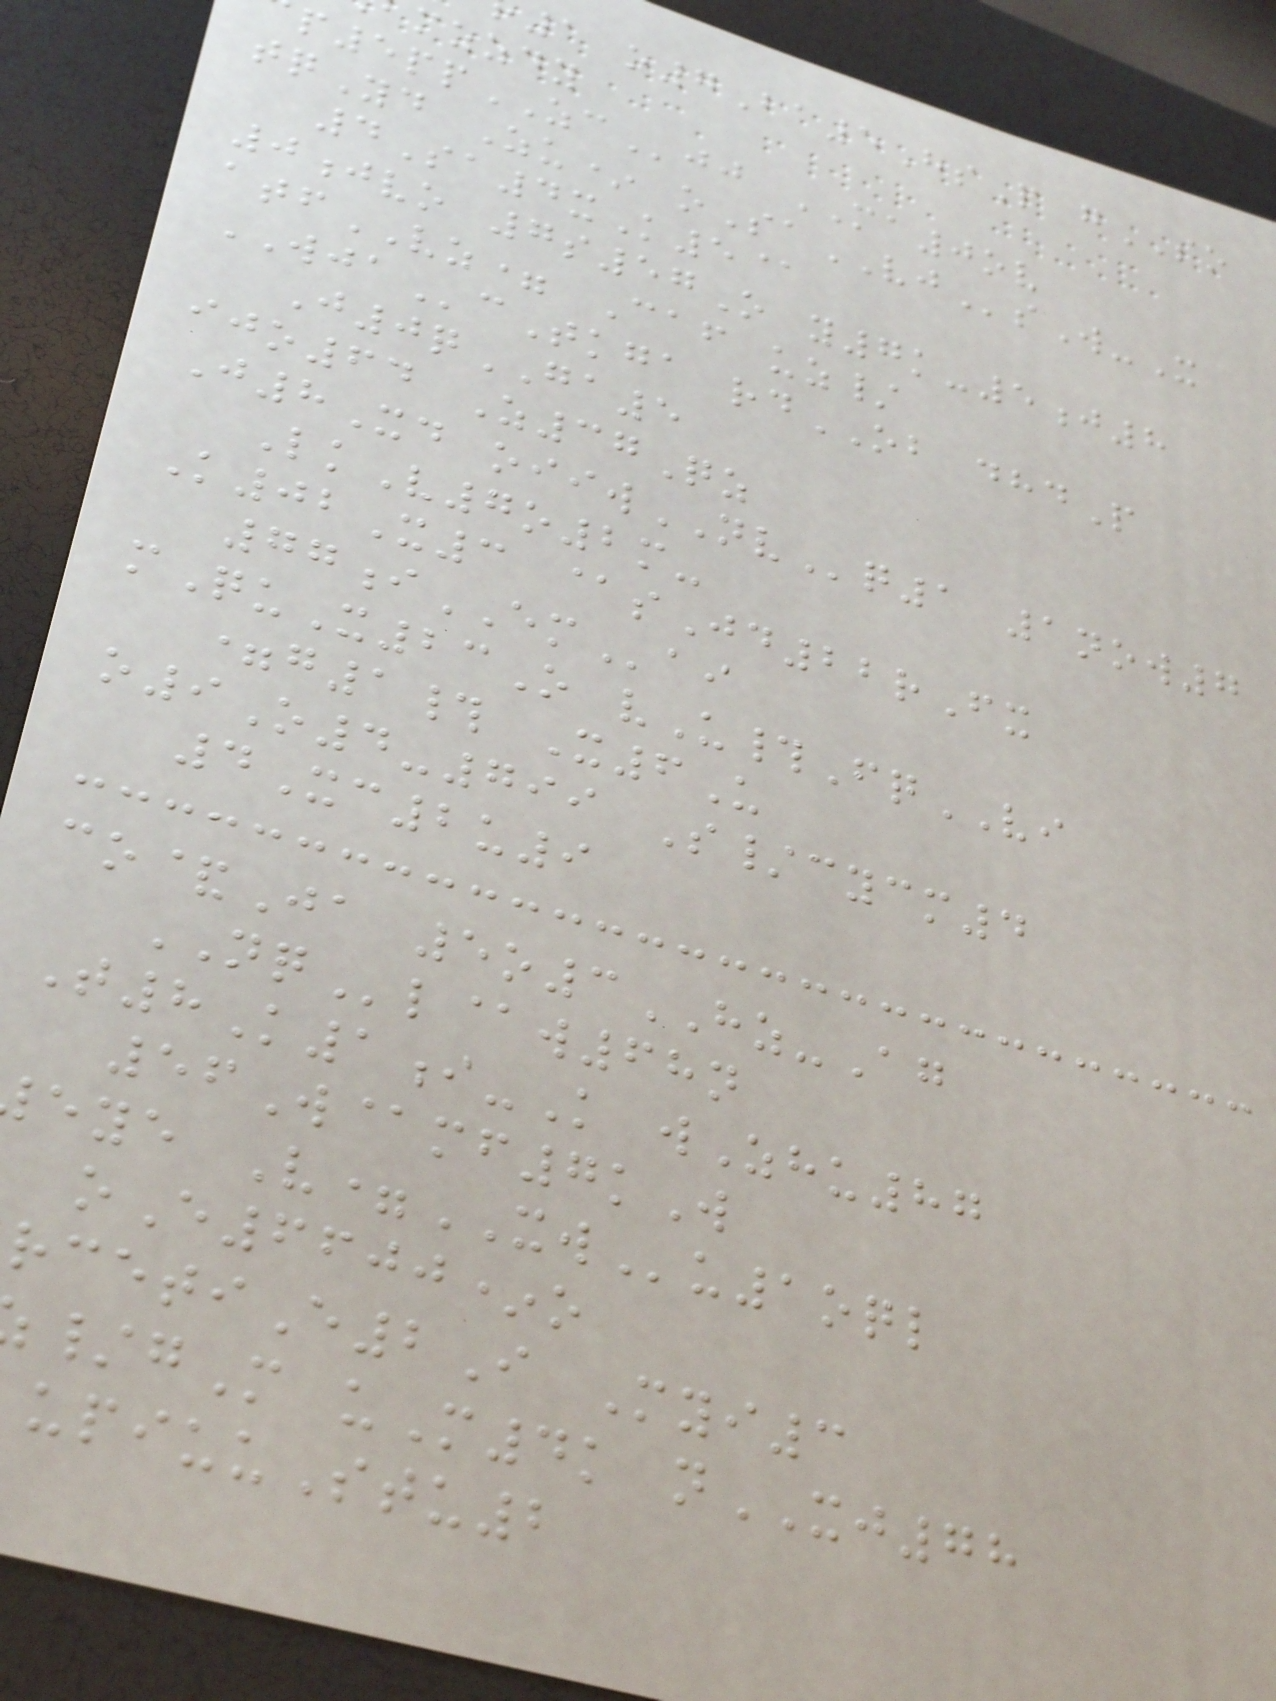1 o7Ba5HsP gSO
mzzdy
p5ppZCjj MA0ov
tqYd Zu* oSaVJsW-X
4Sa4xK5@
0jvo 7s57O y7k-5j8
atfVZ= Caf uz/
WJAcTkga rdOB dhdP
J0qGA5
ijo64 Z37Qz
J8Xd oiiwNVq1 1now7
LkV7o2m-
K02X3 @sJd22rFx
77iEMai
mQuX23O vU#FqVI
=g1# X6U
o9O4-799 S/cycm4
4Xc2u9
co&Ja 5o3HZ-Ag
NQl@w68n
T8K1i-K wZhu87
56W@mf7kW
eye V=XWu1oql
oE6600*o
rcetiE2I Myi3
/gM uM4k nXJ78
upiuuStu2
